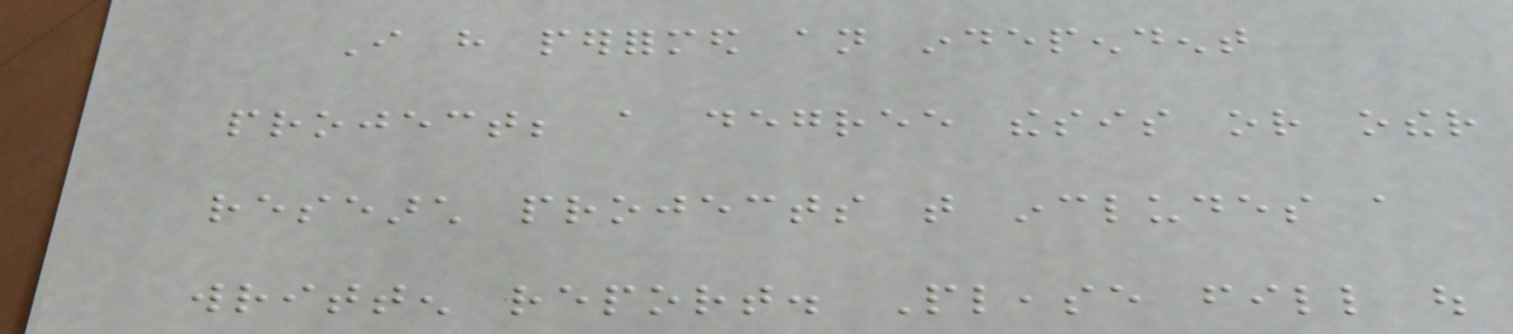I have performed an independent
project; a degree thesis or other
research projects that includes a
written report. Please fill out
